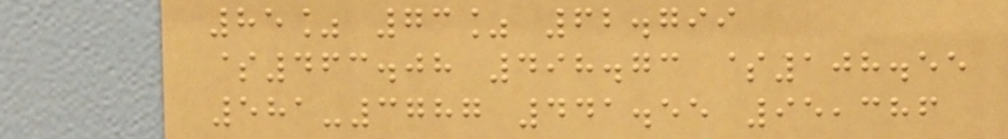85% 73% 62.799
$463.08 498.73 $108.55
581-3787 441.55 95,386
